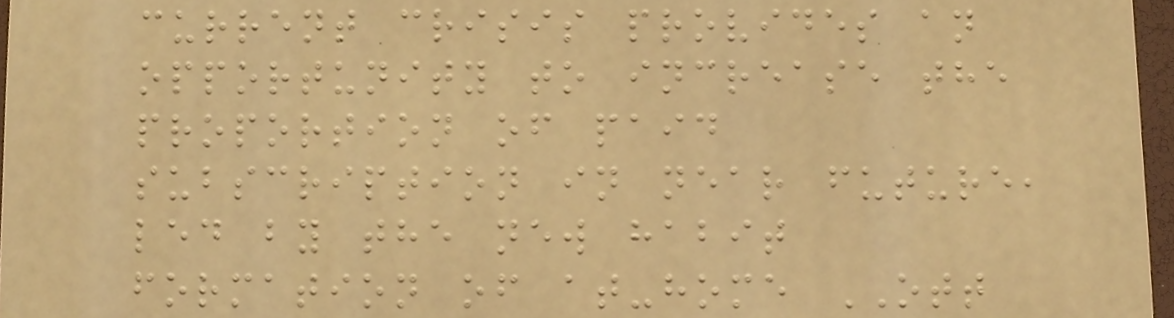current crisis provides an
opportunity to increase the
proportion of paid
subscription in near future,
led by the new habit
formation of at-home OTT
